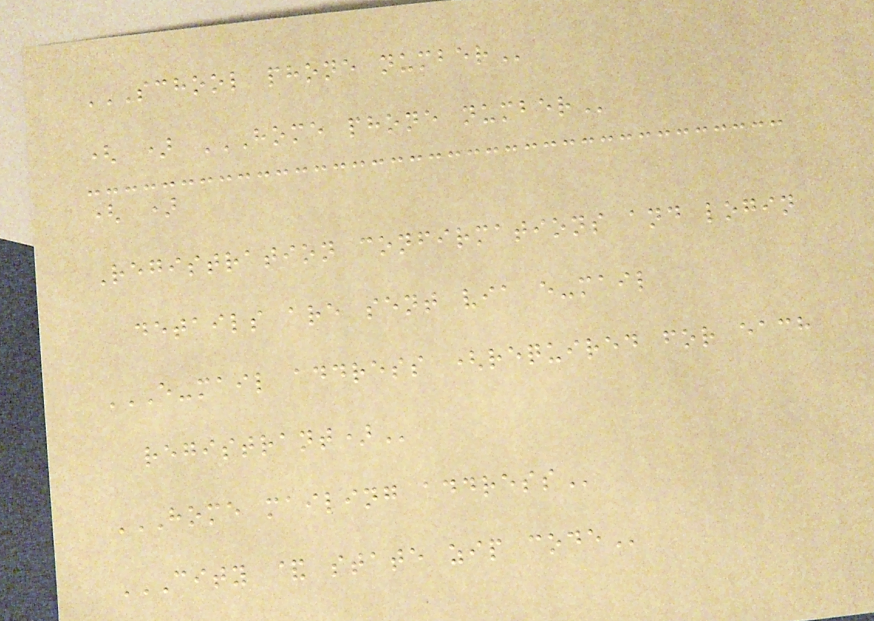SCHOOL PHONE NUMBER
( ) HOME PHONE NUMBER
( )
Registration confirmations and login
details are sent via e-mail
E-MAIL ADDRESS (REQUIRED FOR EACH
REGISTRANT)
HOME MAILING ADDRESS
CITY & STATE ZIP CODE
